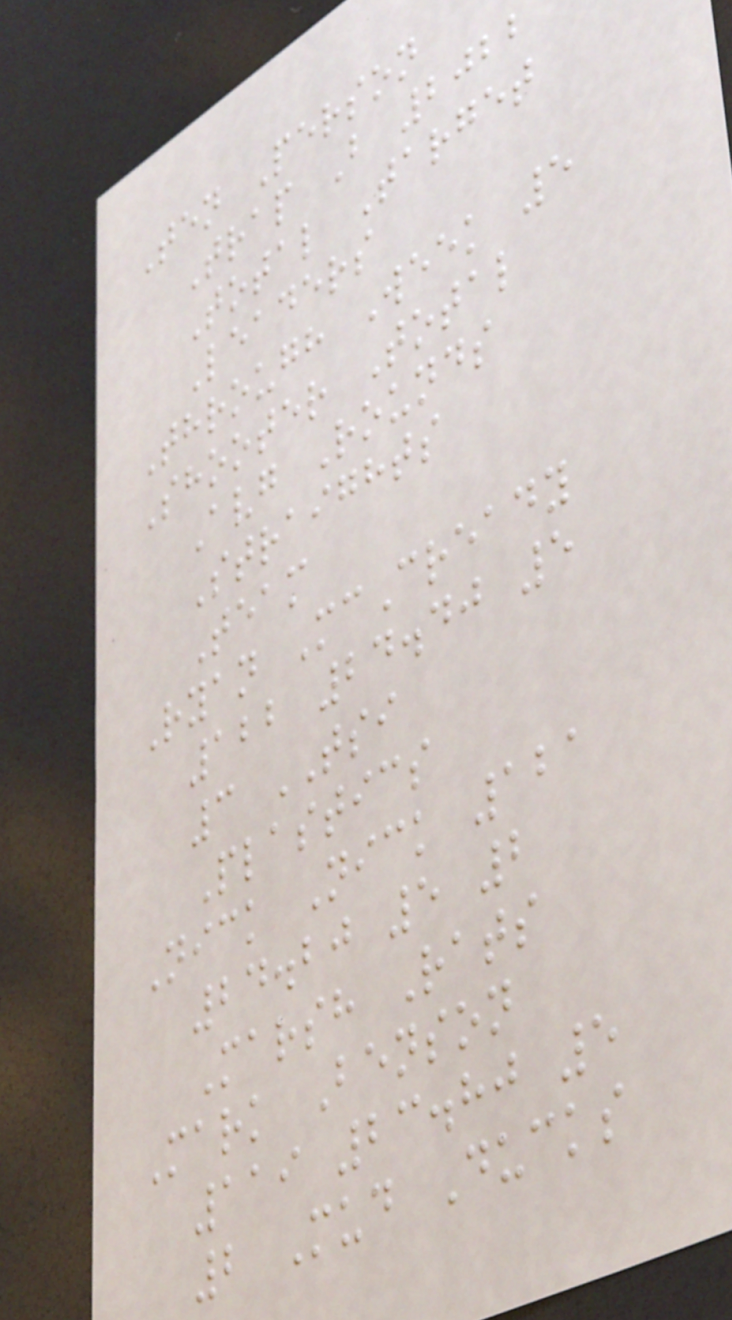Ten Person
Trap B 2022
Total Target
Leaders
Through Week 5
Shooter Total
Avg Rounds
Straights
Team
Ryan McCready
122 24.40 5
3 TSI
Plastics
Nick Nick 121
24.20 5 2
Marsh Rats
Mark Benson
119 23.80 5
2 Mud Ducks
